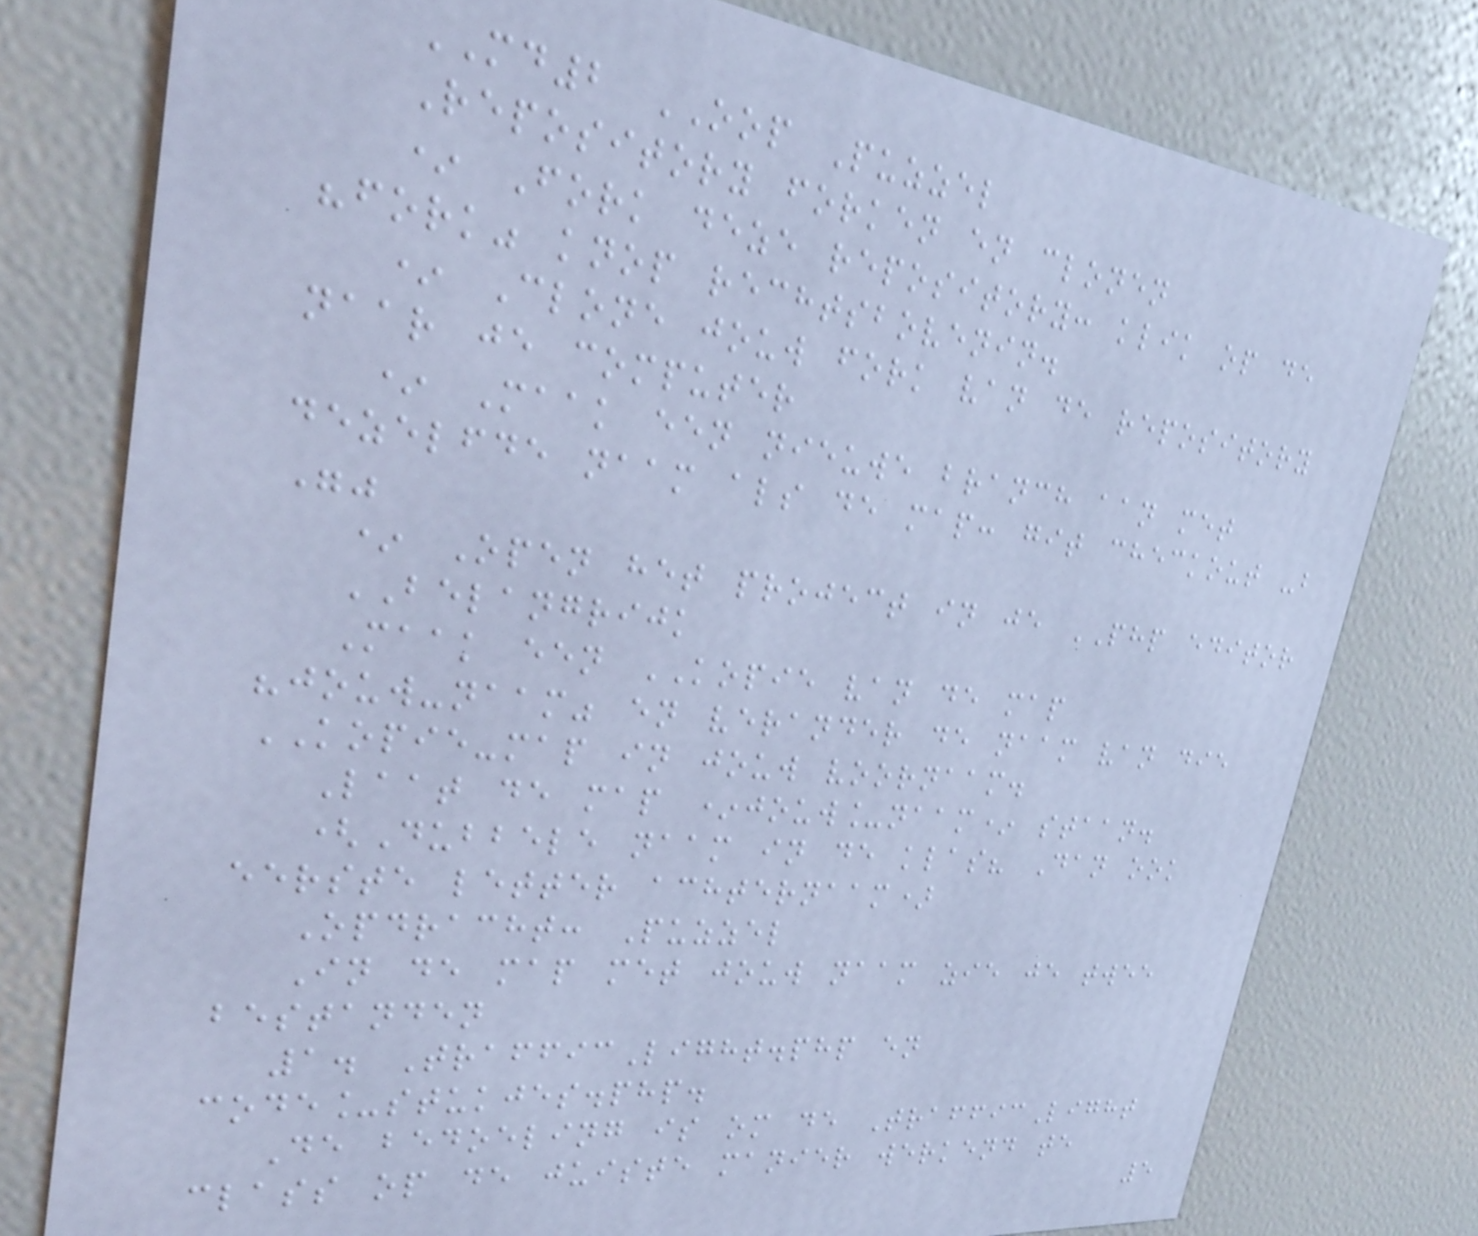MD2 OOP Puzzel
Repository forken en clonen
* Fork deze repository: klik op de
"fork" knop rechtsbovenin.
* Clone jouw fork van de repository
naar je computer
* Maak een nieuwe branch aan met
dezelfde naam als de map: git checkout -b
""
* Open het project in je PHP editor
BELANGRIJK
Maak een KOPIE van de map
"jouw-naam" en verander de naam van die
KOPIE-map in jouw voornaam.
Laat de map *jouw_naam* staan.
(Dubbele naam in de klas? Dan ook
eerste letter achternaam)
Opdracht: Puzzel
In de map met jouw naam zie je twee
bestanden
1. TrafficLight.php en
code_stukjes.php.
De bedoeling is om de TrafficLight
class op de juiste manier werkend te
5
